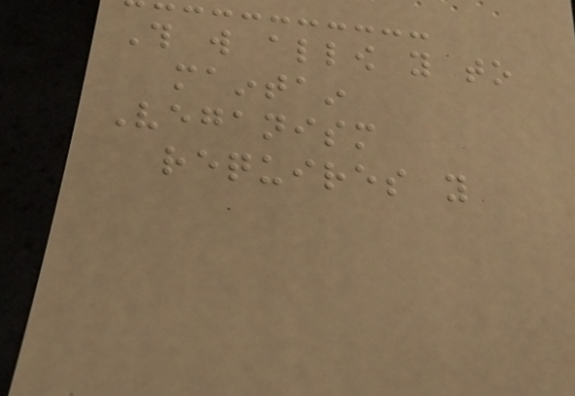This will allow you to
maintain
Veganism
requires you
